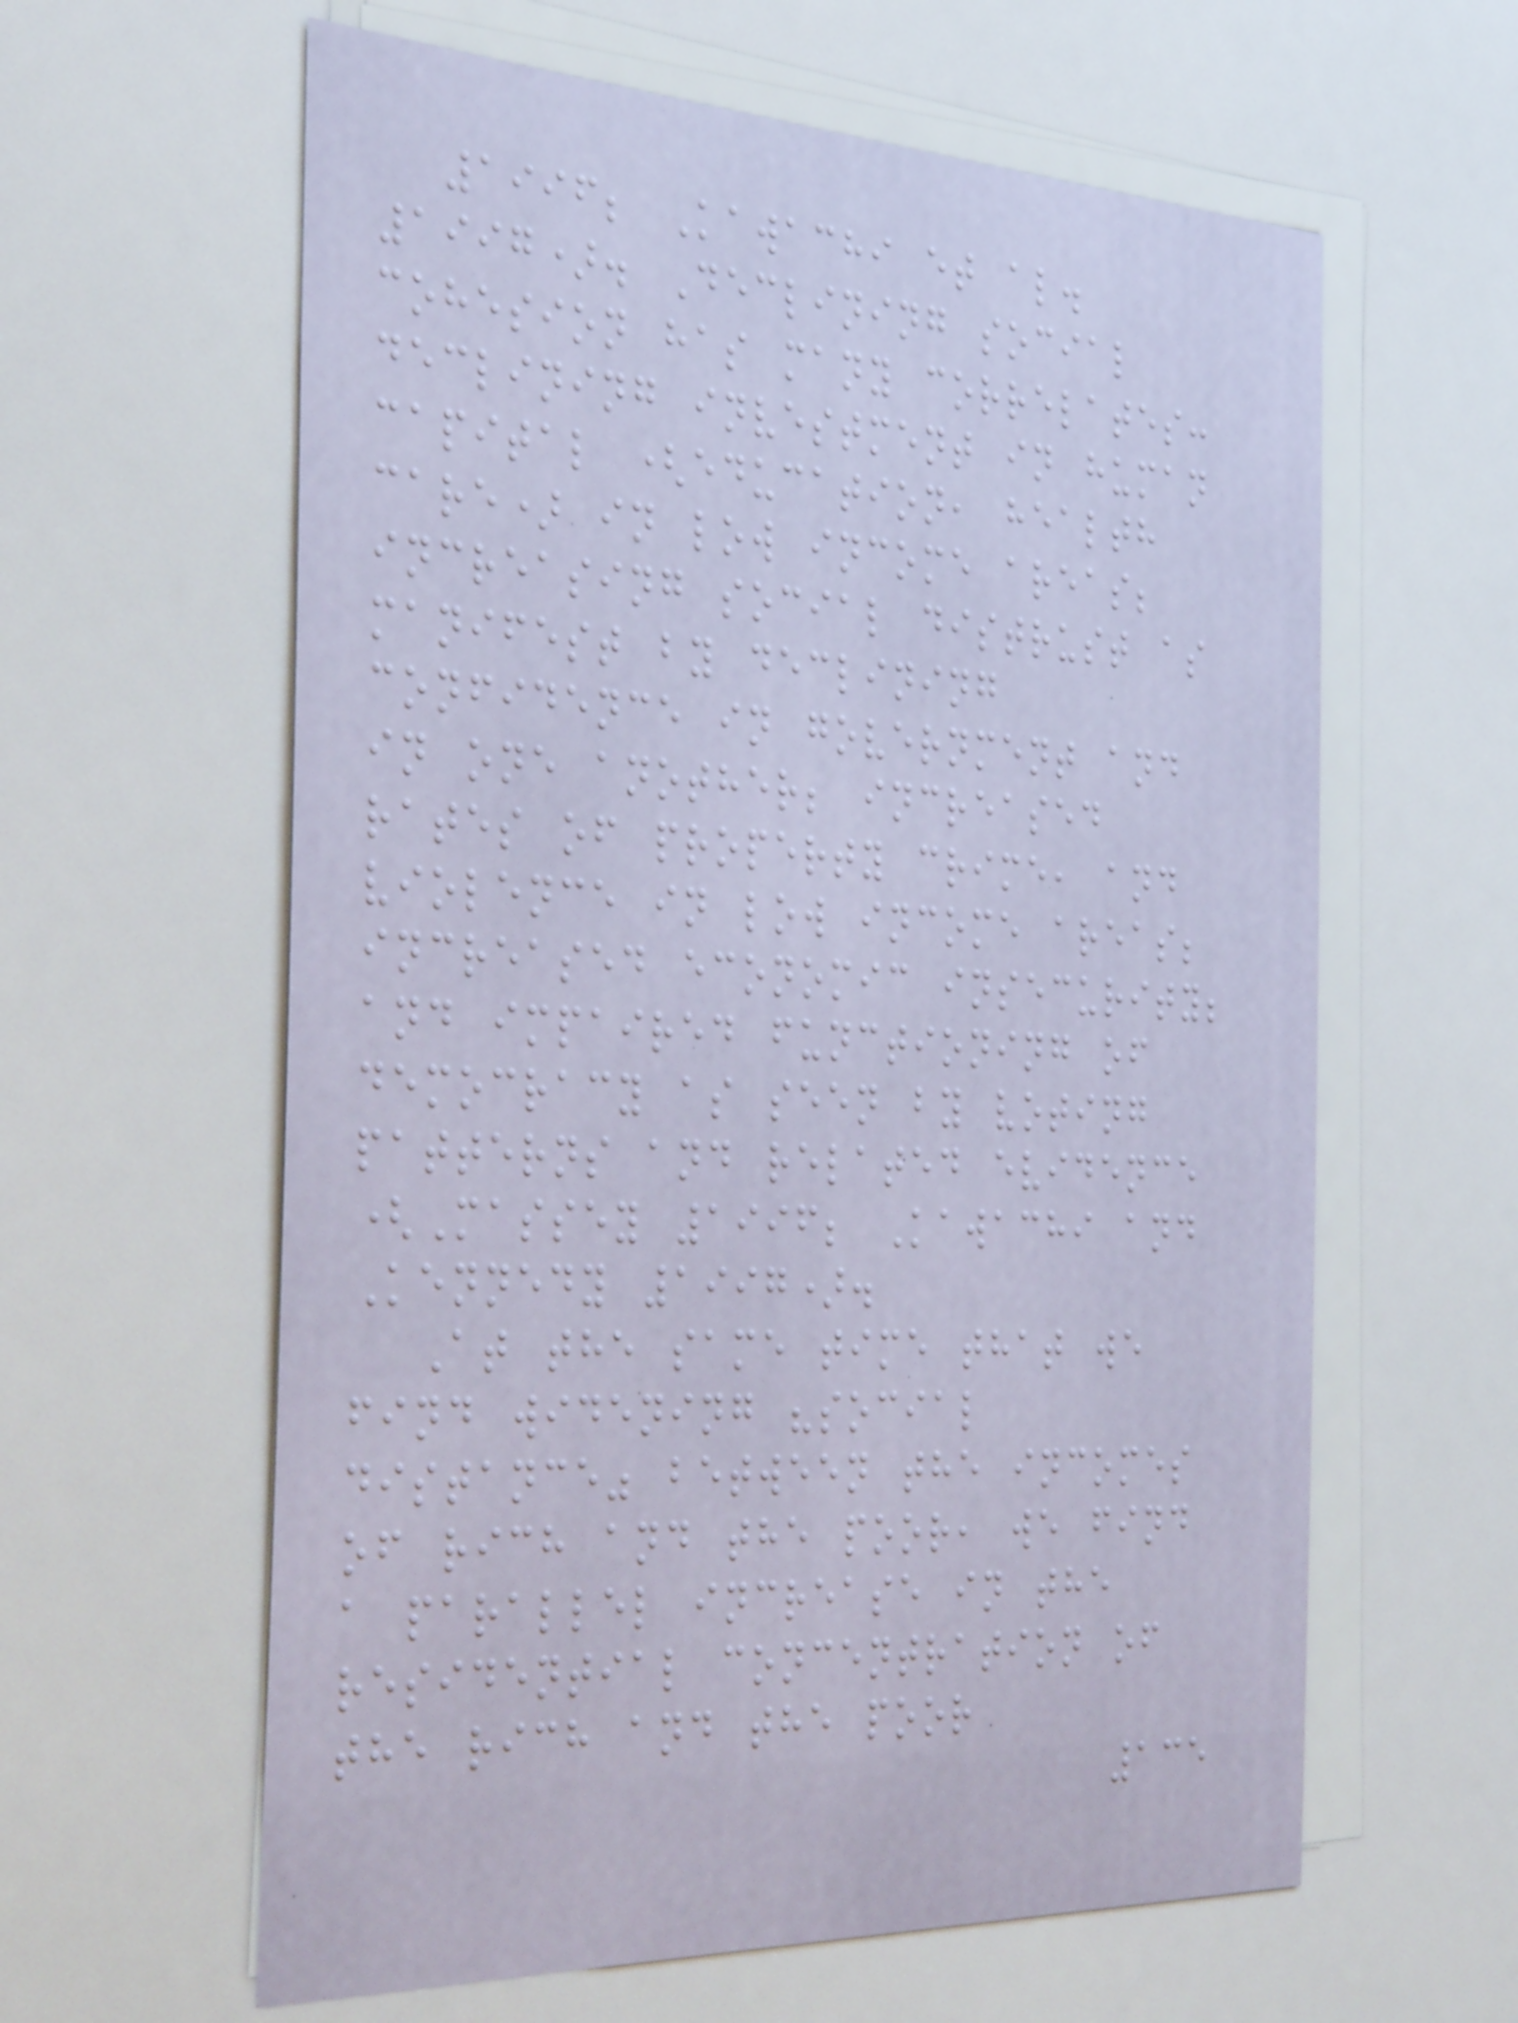1996; Kawachi et al.
1997). Declining social
cohesion has many correlates:
declining investment in human
capital (education, health
care) in low income areas;
increasing social distrust as
manifest by declining
confidence in government and
in one another; increased
rates of property crime, and
violence in low income areas;
increased economic insecurity;
and impaired functioning of
democracy as seen by voting
patterns and related evidence
(Massey 1996; Kawachi and
Kennedy 1997).
At the same time that we
find widening "social
distance" between the incomes
of rich and the poor, we find
a parallel increase in the
residential concentration of
the rich and the poor
135
